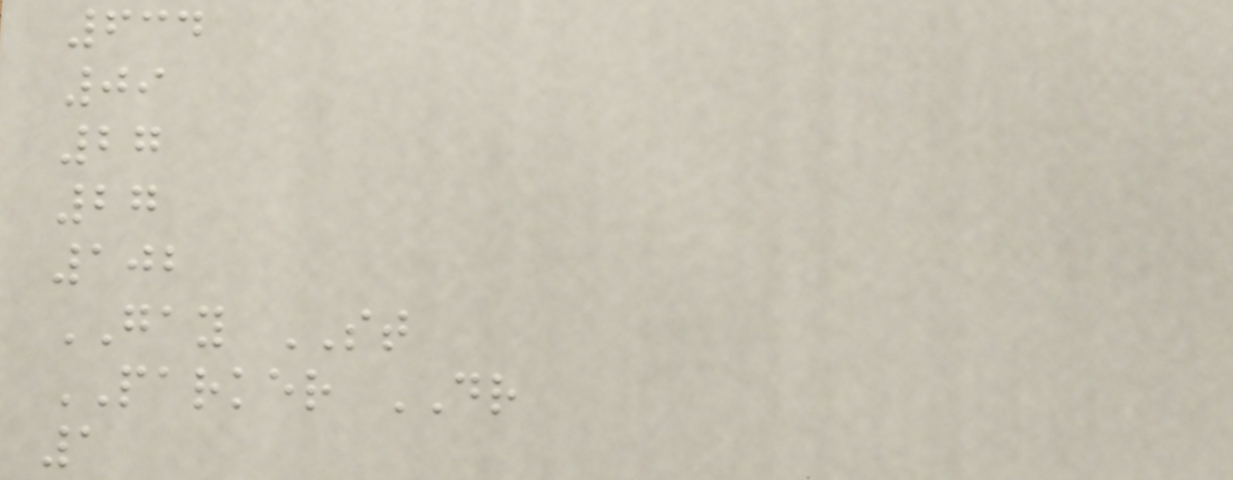634
09
27
27
102
GAY ST
PARKER DR
1
